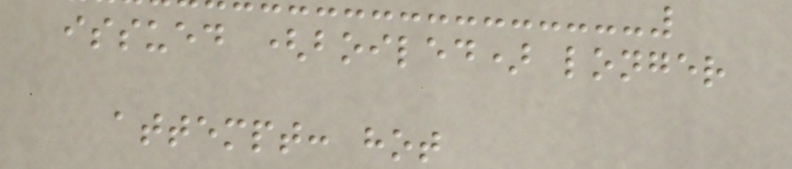issued (boiled) longer
attempt: hot
